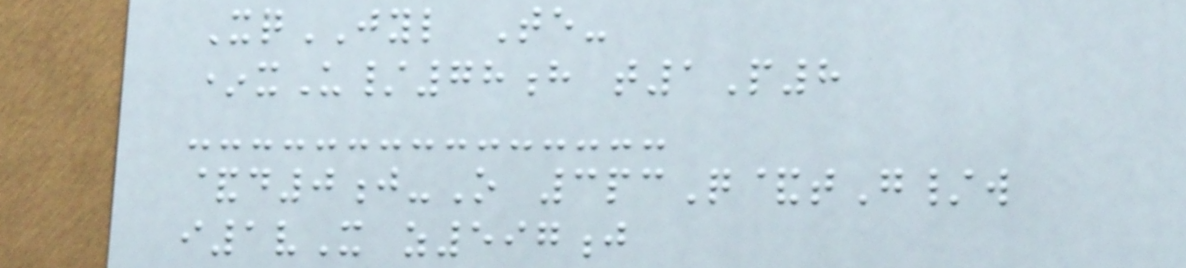XqJYL Te-
*xU/78h t1P8
&d0j-O 3pcQ&tG/w
i1vX z597j
